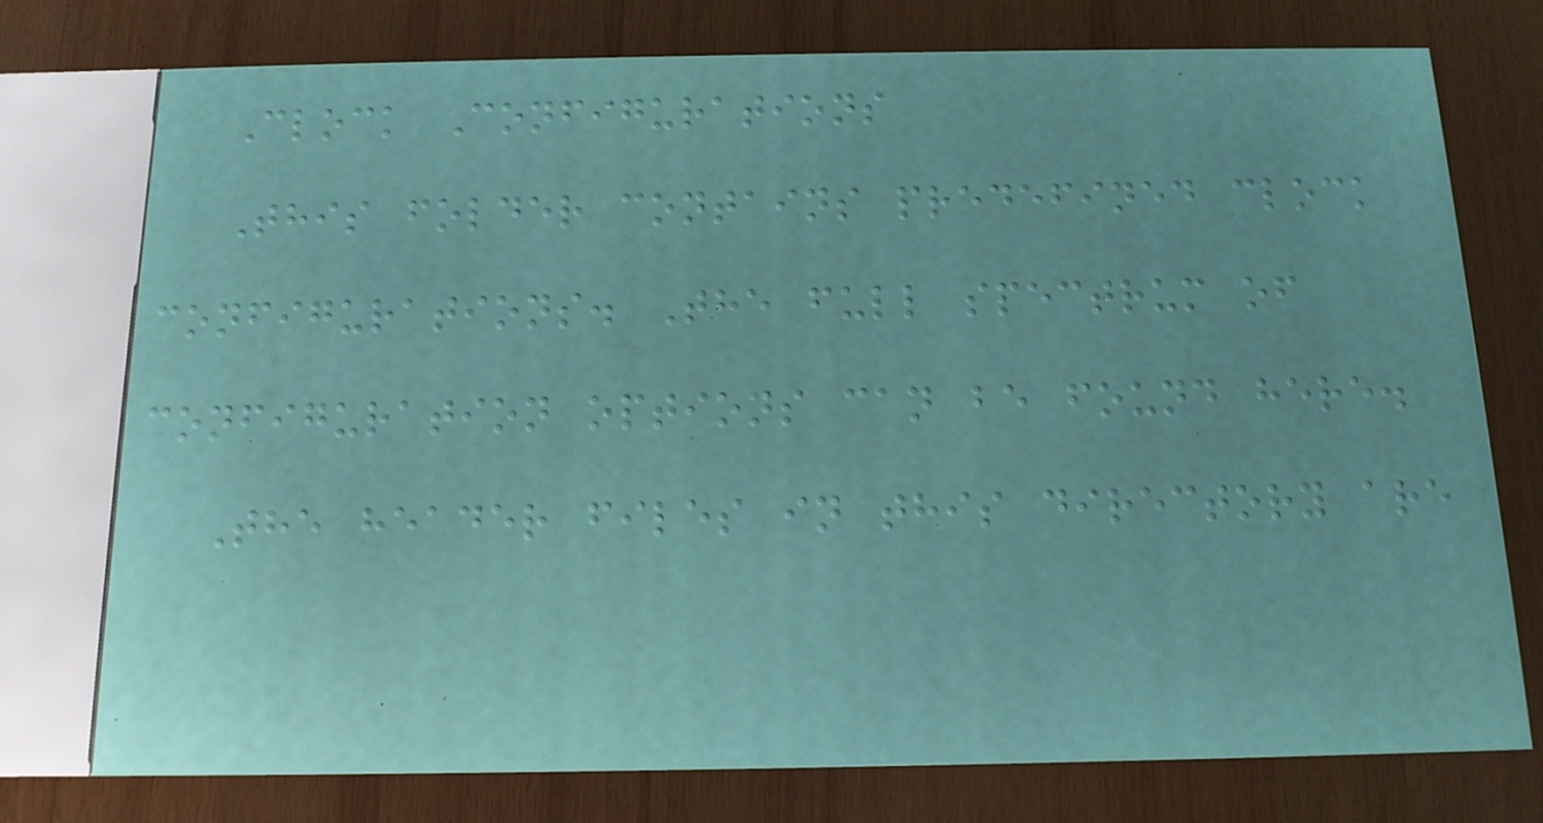Clock Configurations
This folder contains predefined clock
configurations. The full spectrum of
configuration options can be found here.
The header files in this directory are
